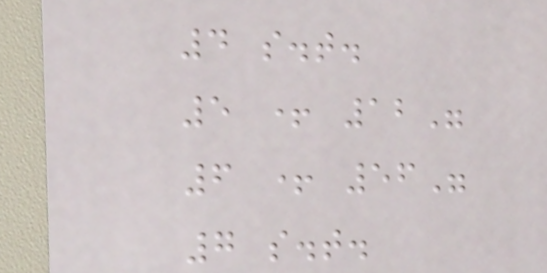4 s.t.
5 + 12"
6 + 56"
7 s.t.
